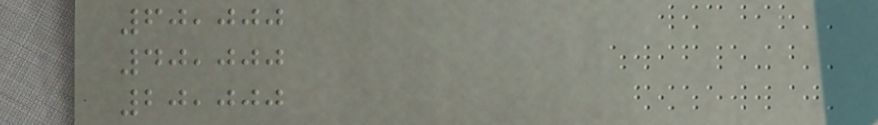60,000
40,000
20,000
